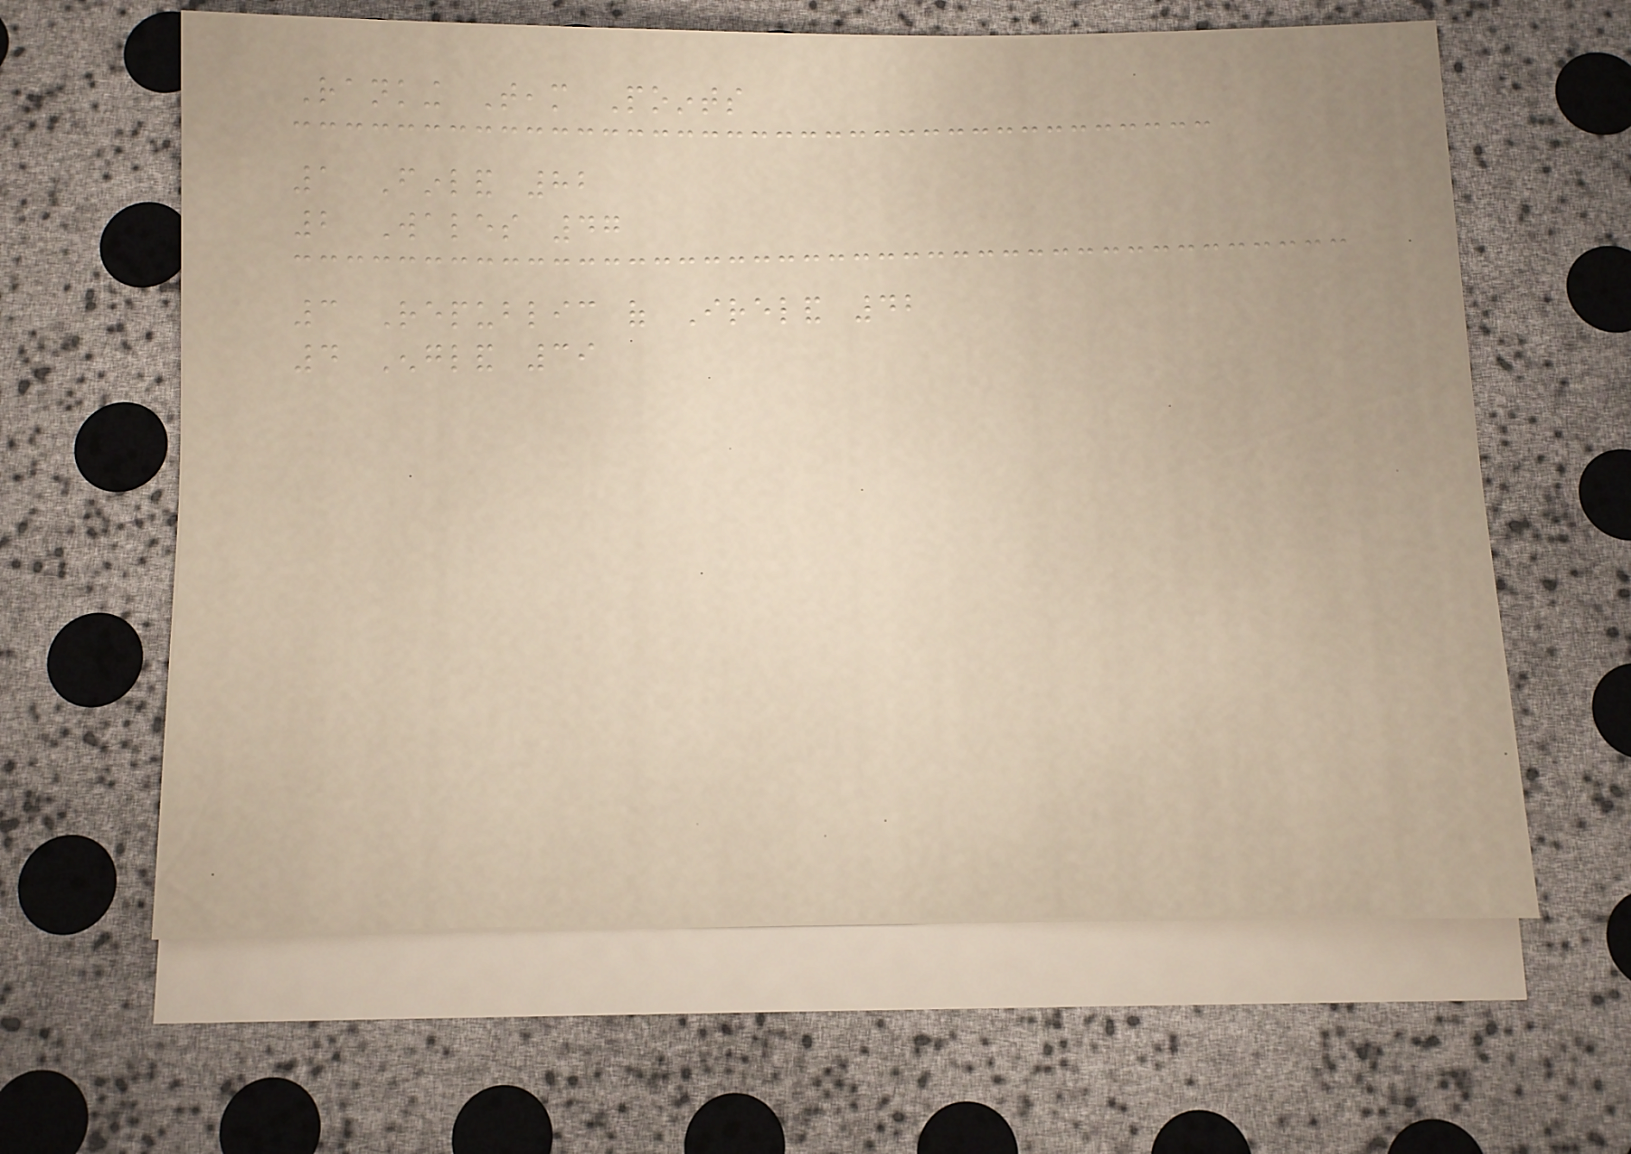Ranking Team Points
1 Finland 82
2 Wales 47
3 Republic of Ireland 42
4 England 39
